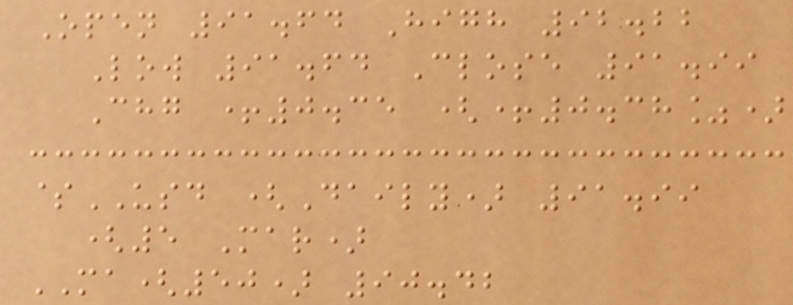Open 91.64 High 92.22
Low 91.64 Close 91.99
Chg +0.35 (+0.38%)
$USD (Daily) 91.99
(5 Mar)
MA(50) 90.42
